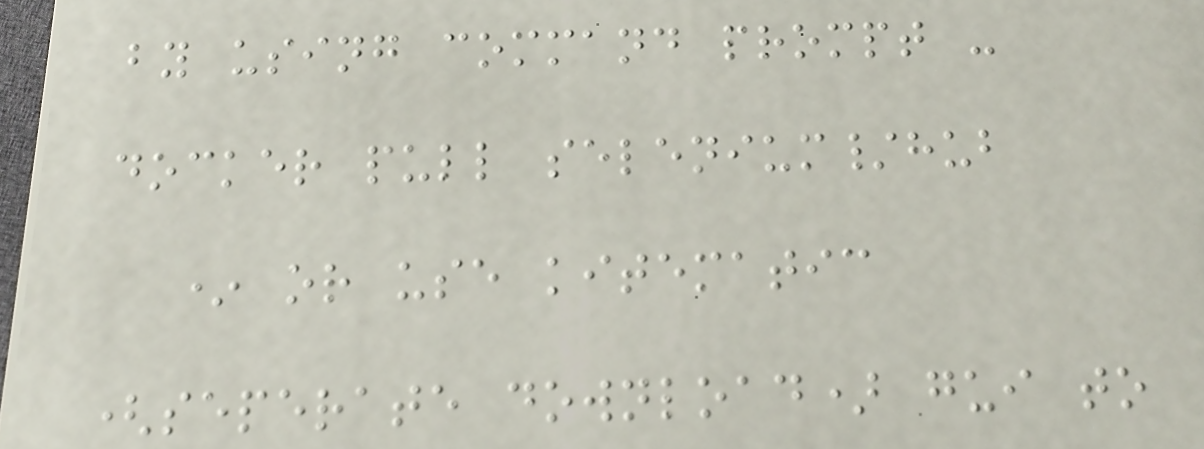by using command prompt -
docker pull selenium/hub
* or use kitematic
(seperate download) gui to
